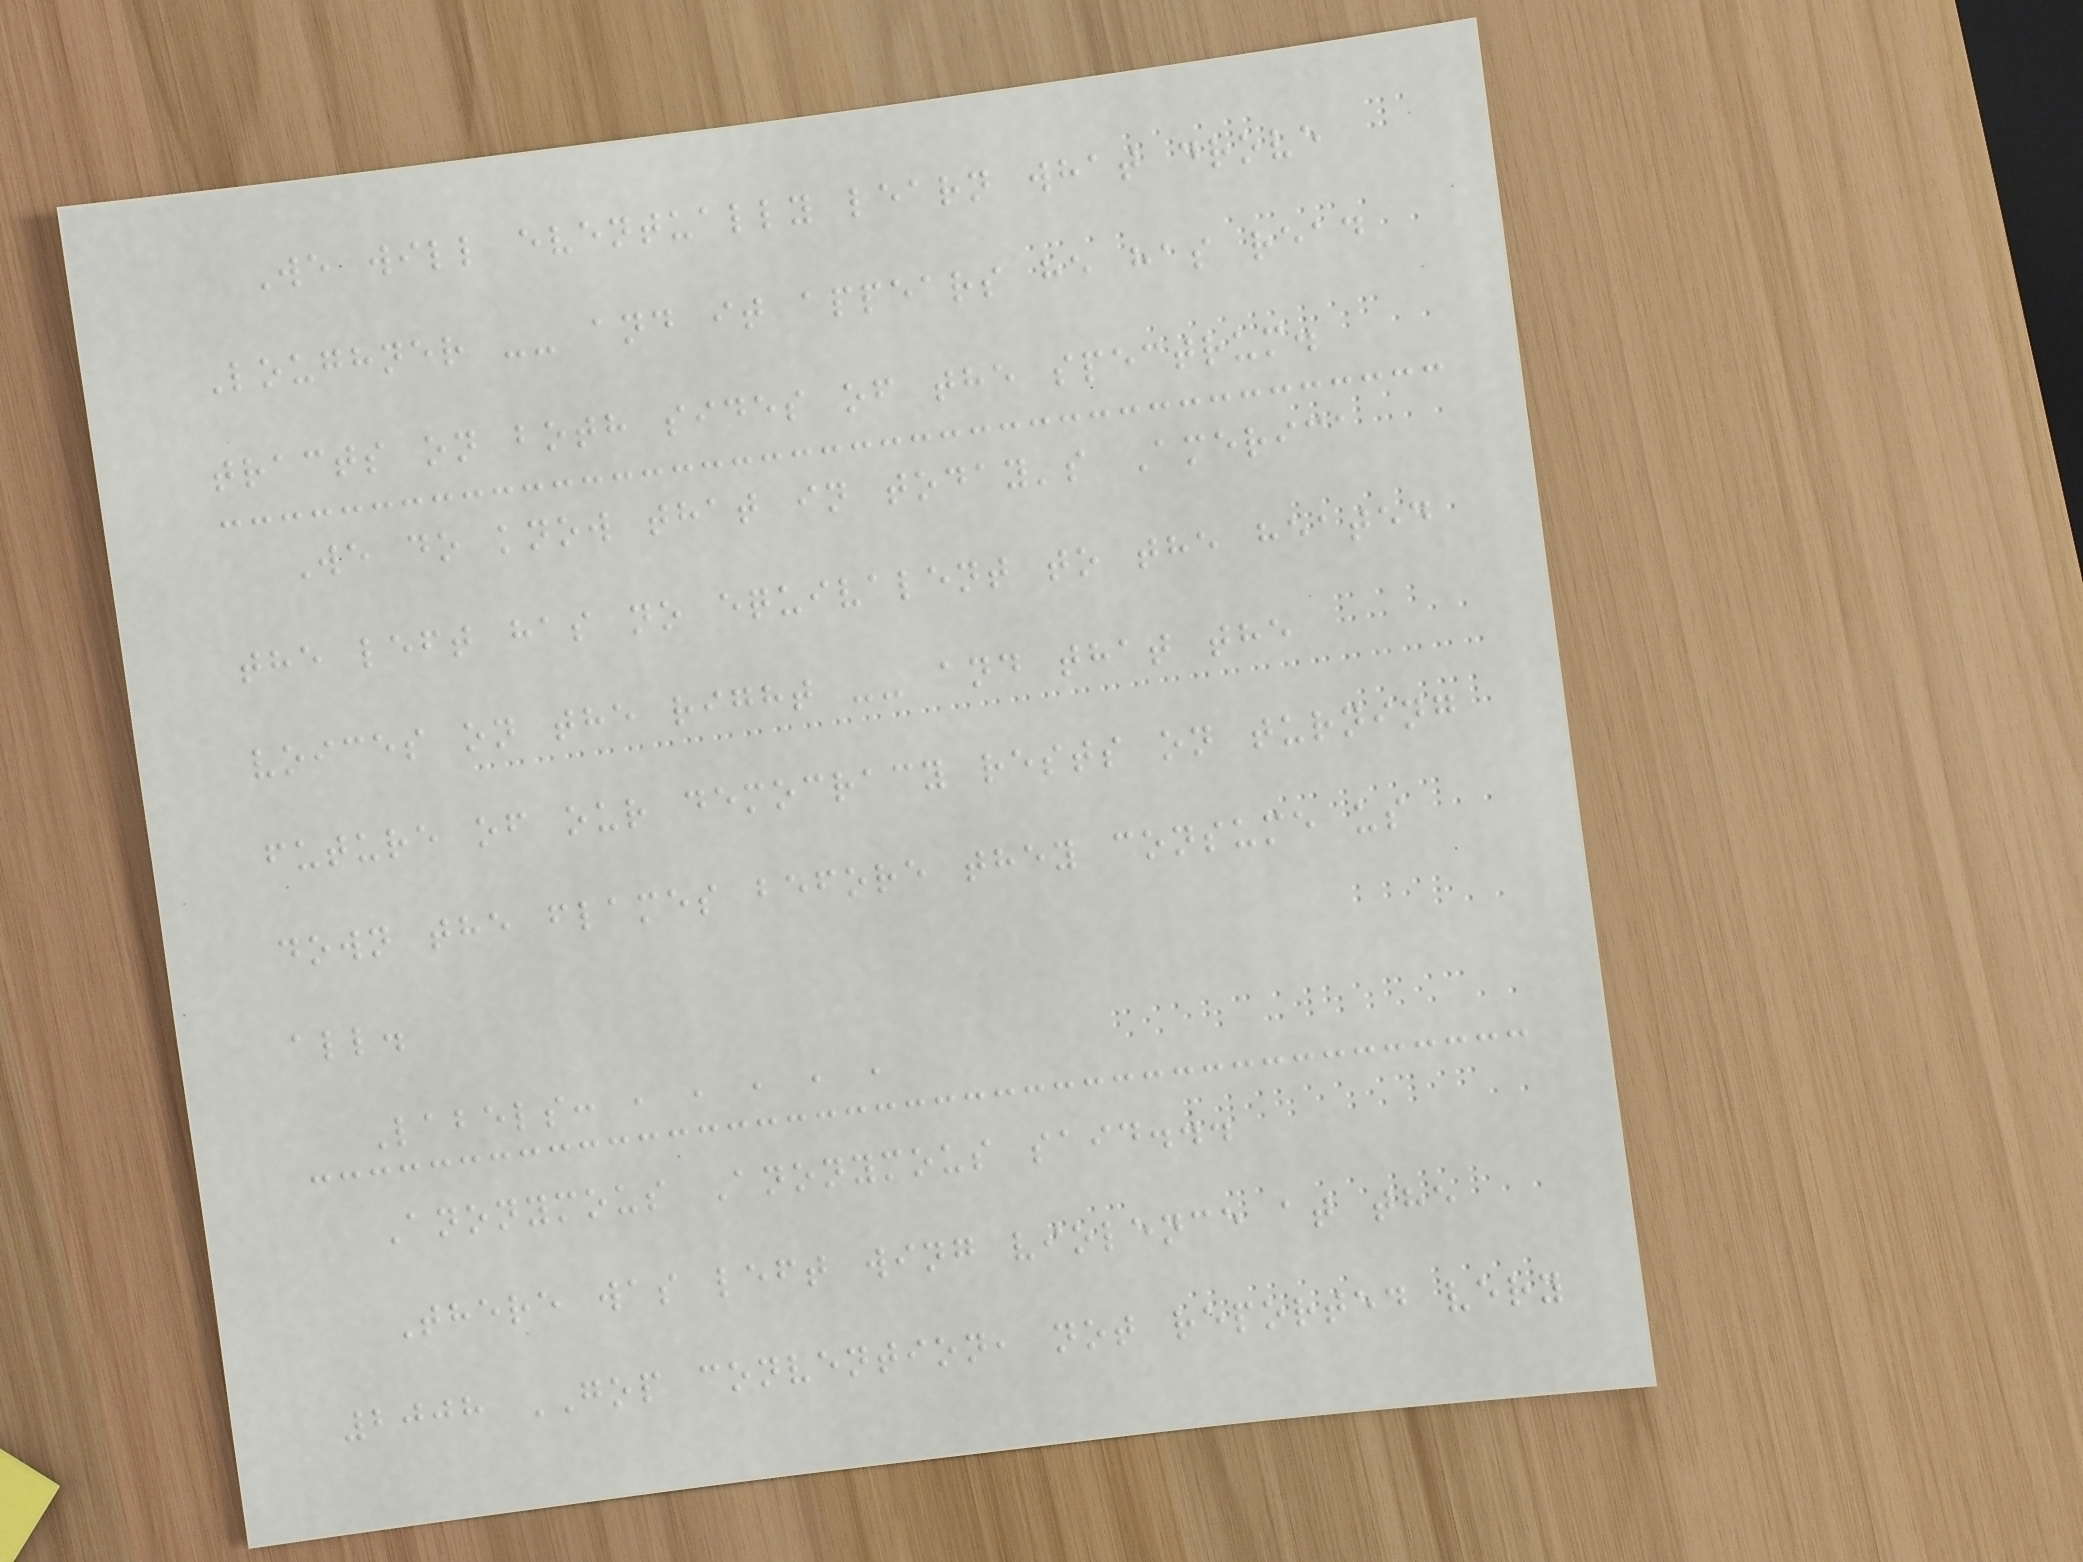We will eventually learn what drove
Loughner -- and it appears he has read
tracts on both sides of the spectrum.
We do know that in today's America
the left has no equivalent to the heated
voices on the right -- and that the
future of our democracy rests on turning
down the flames before they consume us
all.
Labels: , , , , ,
Anonymous Anonymous said...
There was left wing violence at the
2008 GOP convention, not reported very
